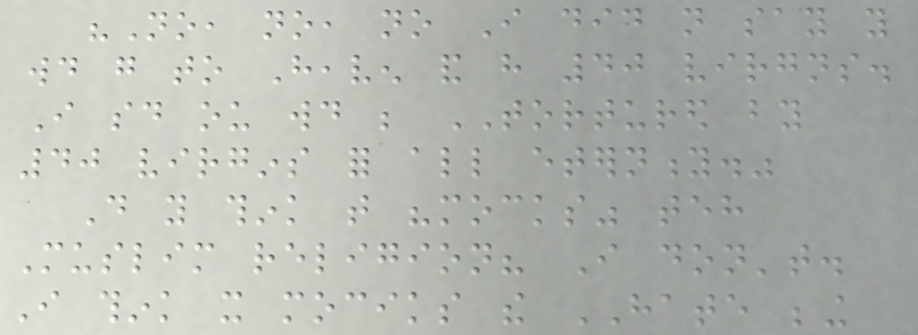"No, no, no I did not say you
would go to Heaven and have 40 virgns.
I said ou would be TORTURED by
40 virgins for all eternity."
Do you think that "mocks" teh
Muslim religion? I don't.
I think it mociks the HATE being
